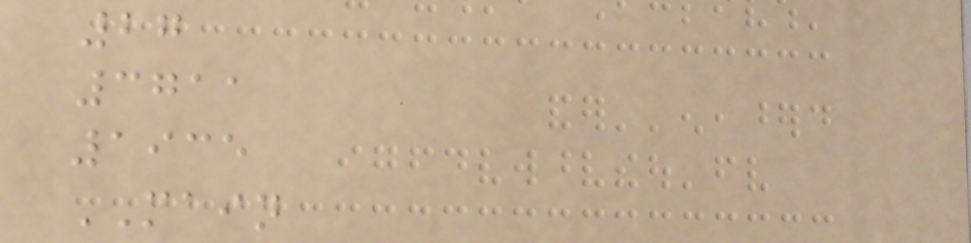27
3711
1935
MAIN
